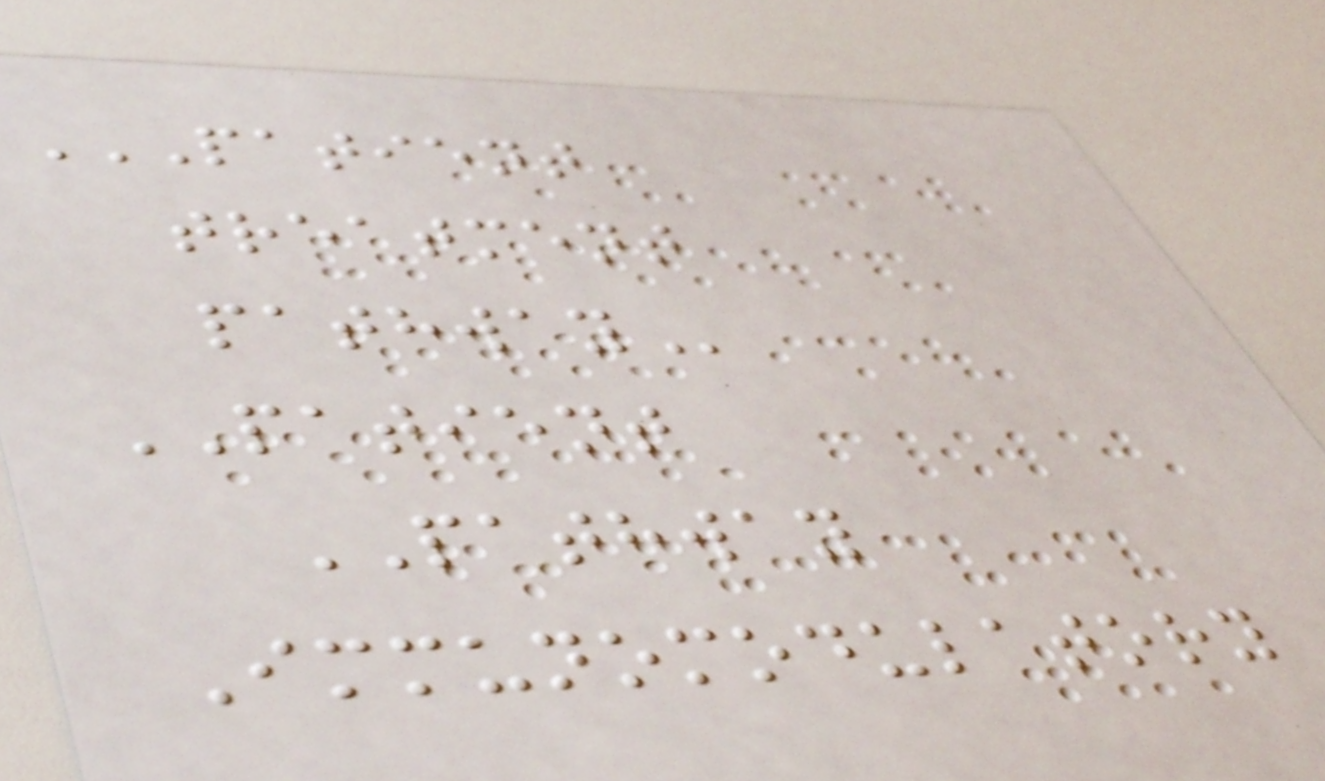PATIENT
TREATMENT
PATHWAY
PATIENT
PATHWAY
Immunomodulatory
